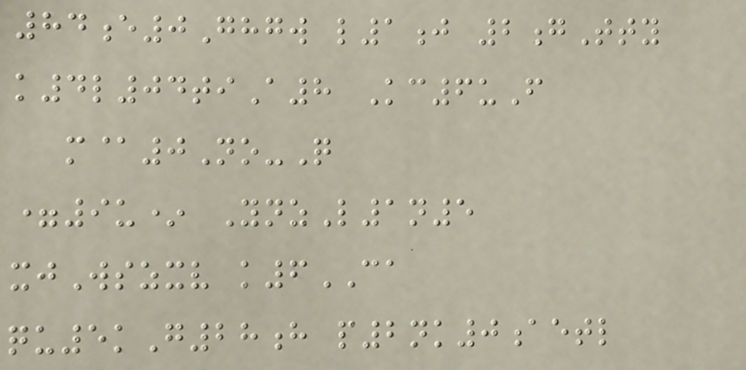84e0Ghgw l1j 2gTty
k4l04tiA8 Kc6uF
m@0No-Q
=9u* YnzL1n5
xjWszxv k6CA
qu5kG28h p2nk0aetl
